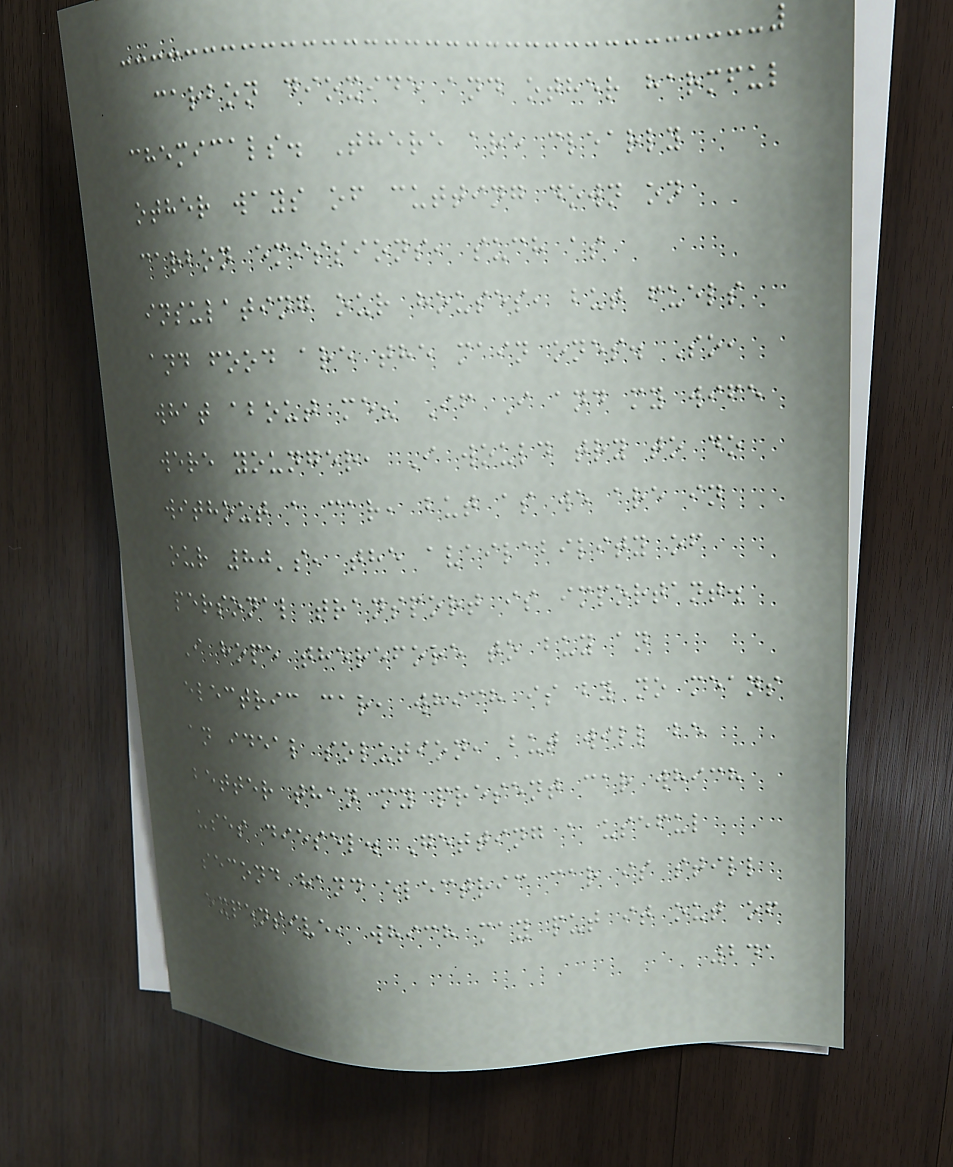carbon dioxide and other harmful
chemicals. There are clearly
other ways of cutting down on
carbon emissions, such as
insulating our houses, but fuels
and food are the main ones. So,
what about me? If I and my wife
were younger, I would try to do
without a car, but as we are in
our 80's, the availability of
personal transport is important.
I hope therefore to buy an
electric car, which is by no means
an ideal solution, but will be
better than my present car which
uses diesel. Getting a useful
second hand electric car is still
expensive, which may put it out of
241
